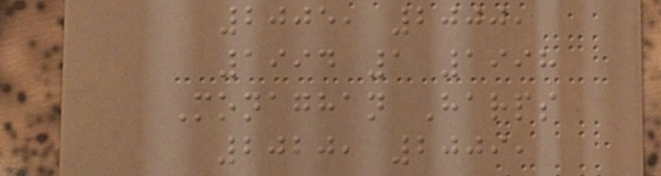2005, 2000,
1994 1 1998
Monaghan Harps
2020, 2009,
